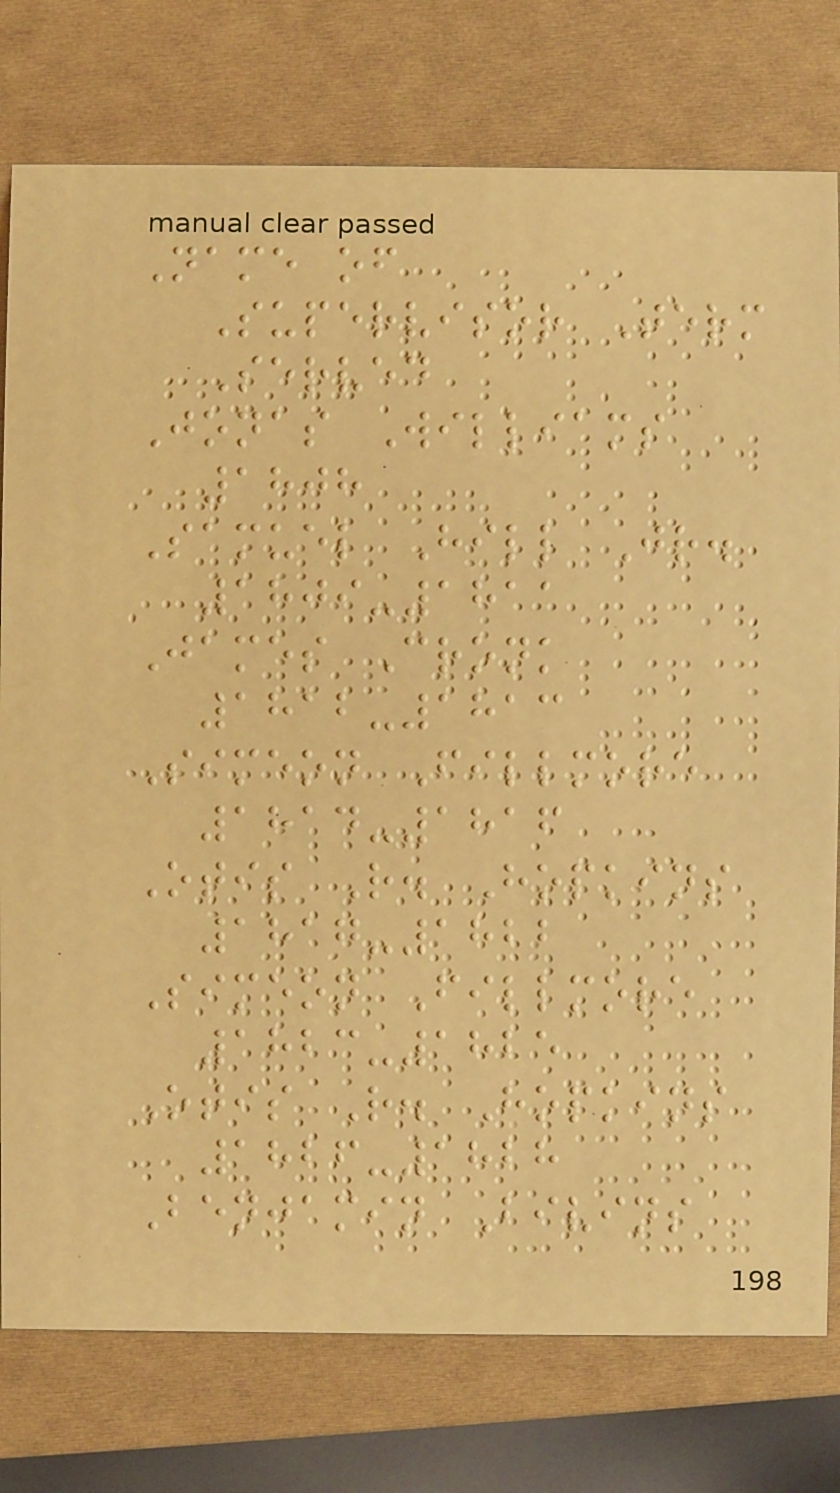Name of
Supervisor Term
Served
Jonas Williams
1808
Samuel Hill Jr.
1809-1811
James Cronk
1812-1813
Simeon Fillmore
1814-1816
Otis R. Hopkins
1817-1822
Simeon Fillmore
1823-1825
Otis R. Hopkins
1826-1828
Benjamin Bivins
